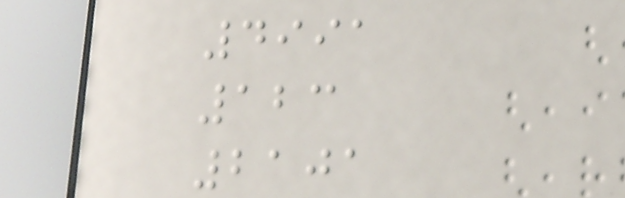4991
123
2101
